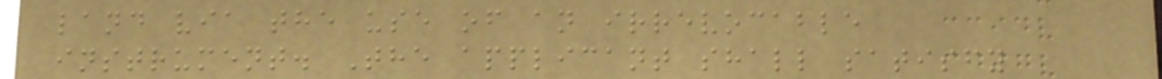land via the use of an irrevocable
instrument. The applicant shall satisfy
